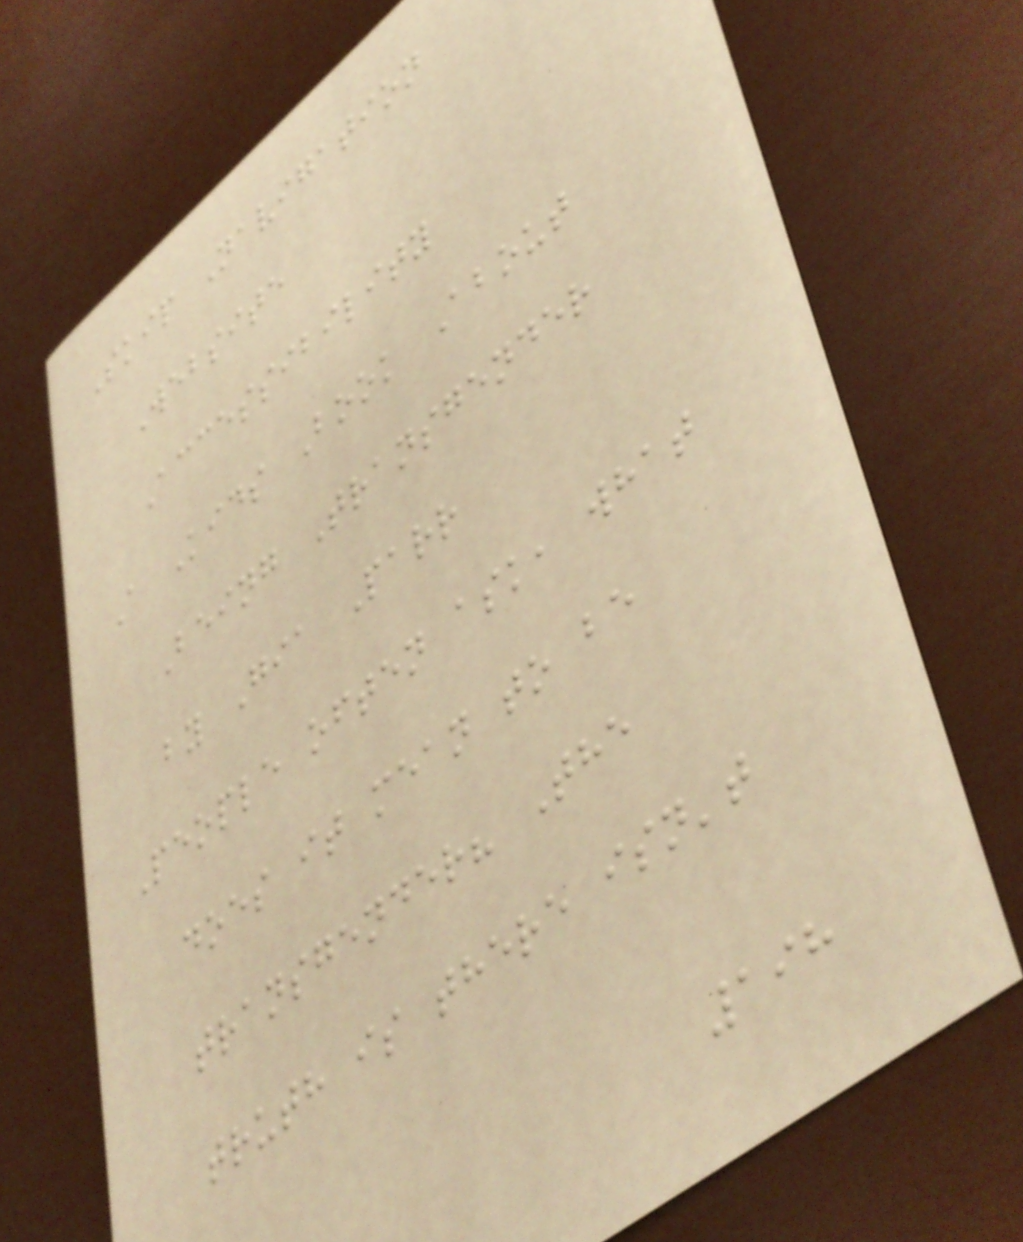Skip Navigation
Website
Accessibility
A Kids Book About
Being Transgender
by Gia Parr
People often ask, what
does it mean to be
transgender? The
truth is there isn't
198
